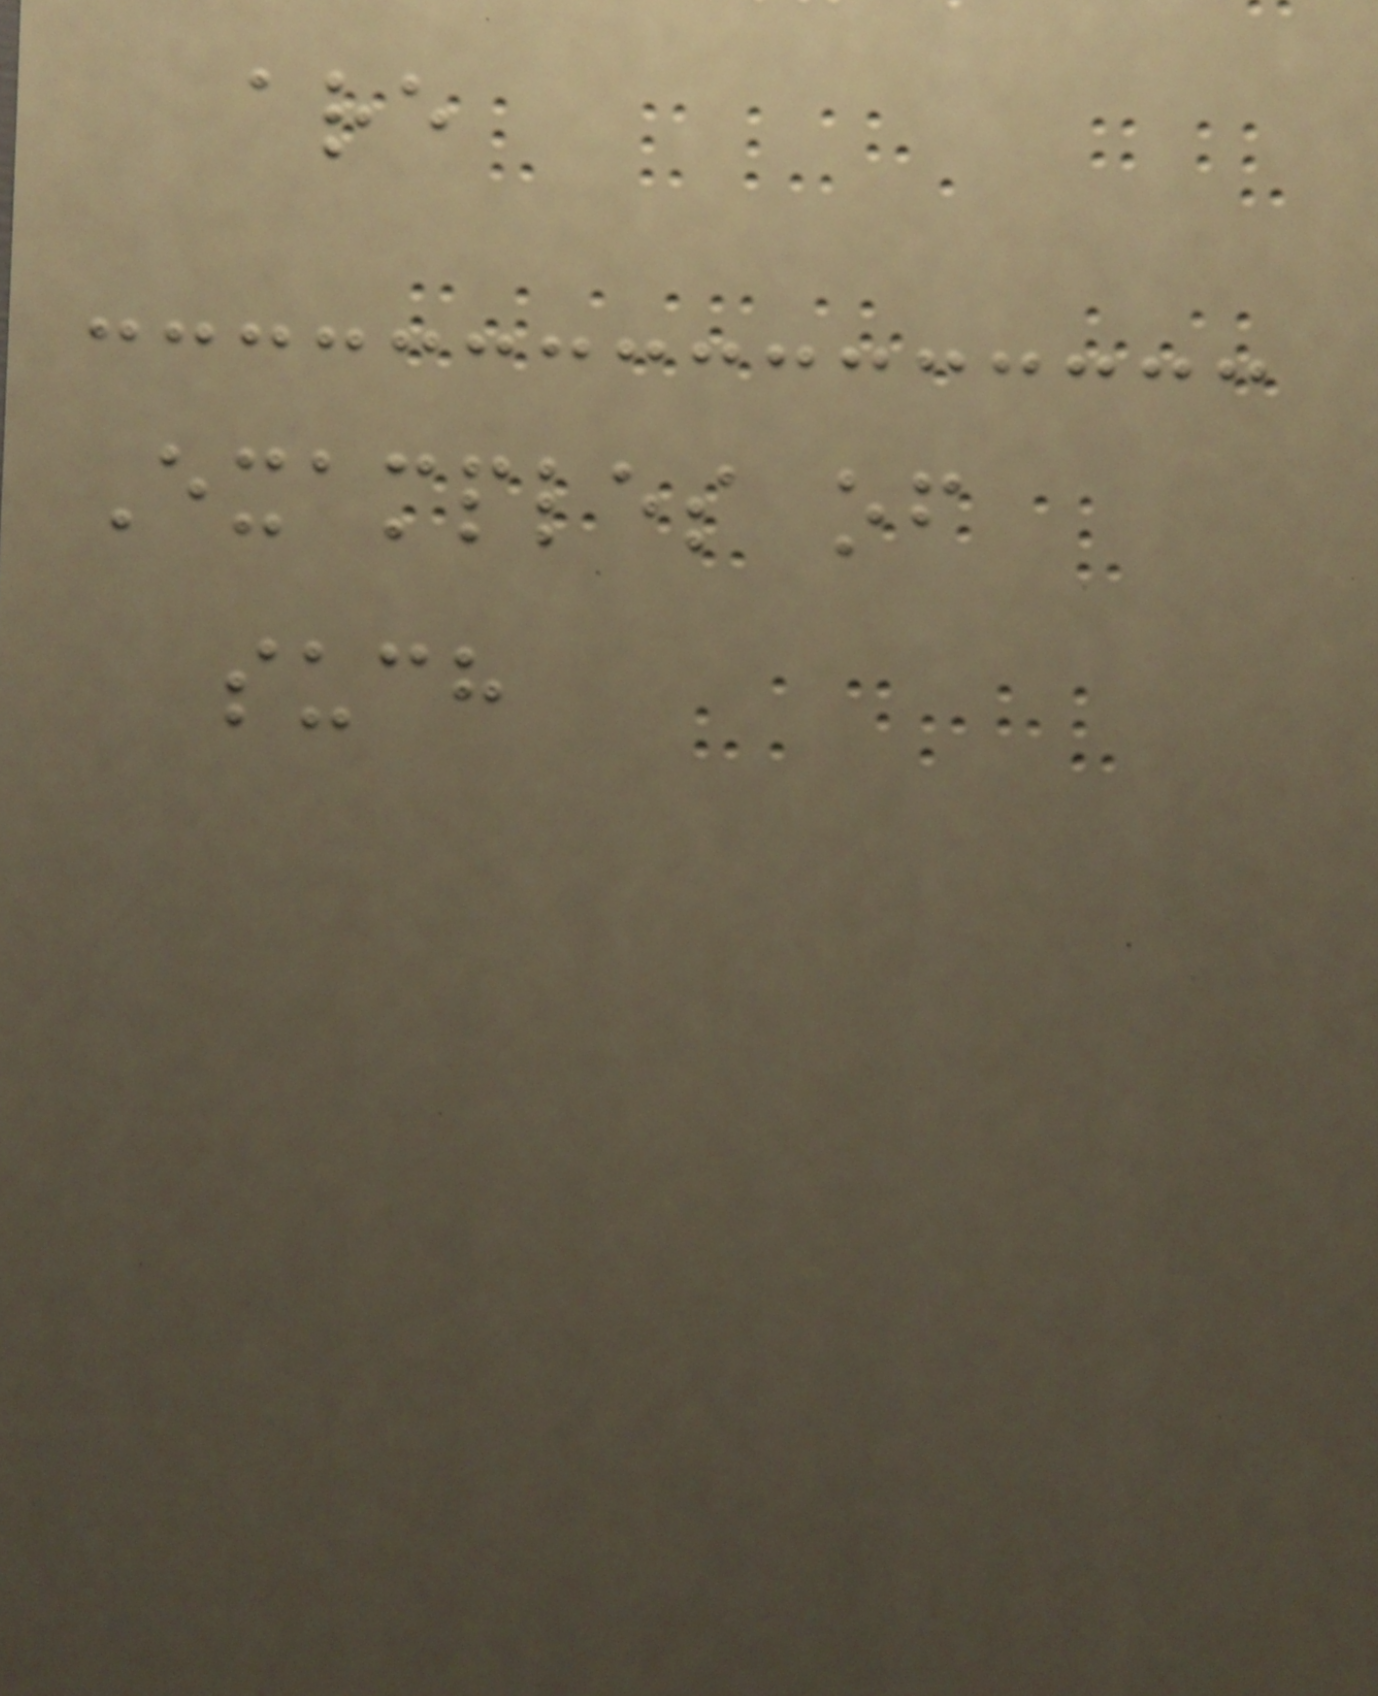are
Examples of
such
